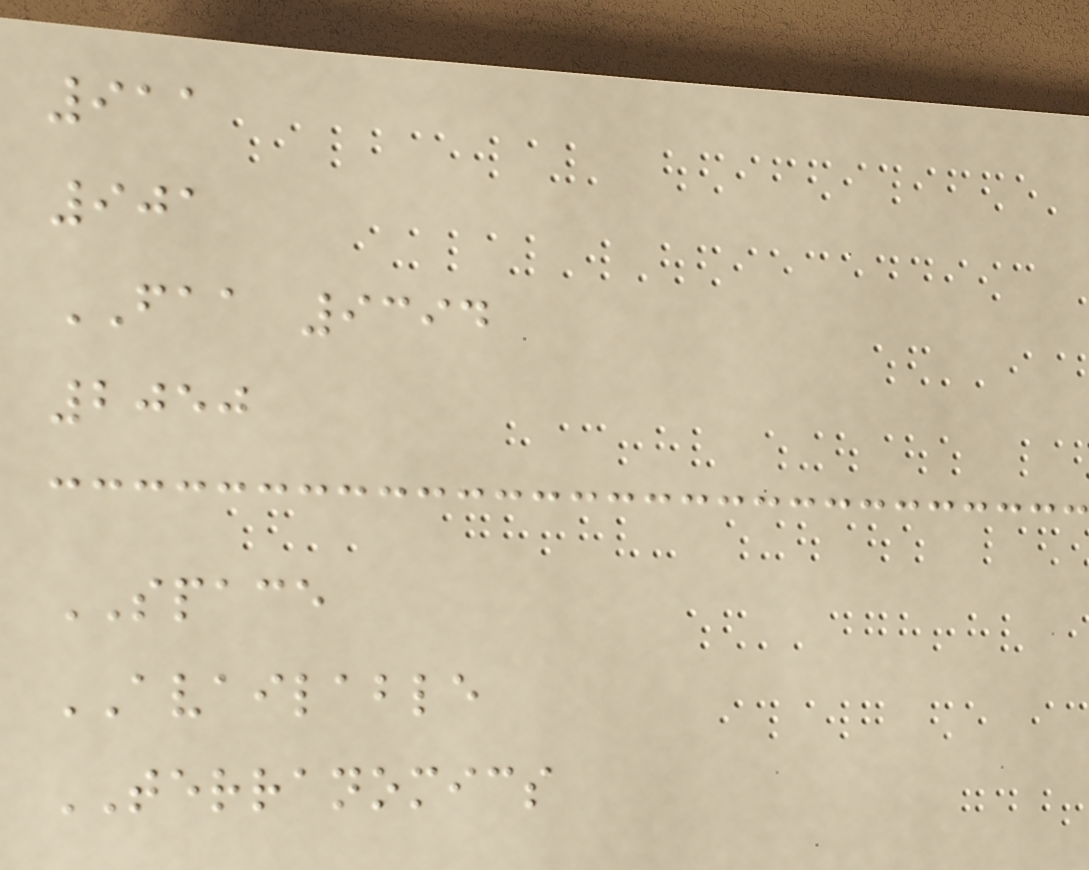911
901
FAA 9394
2050
SPACE
AVAILABLE
TERRANOMICS
